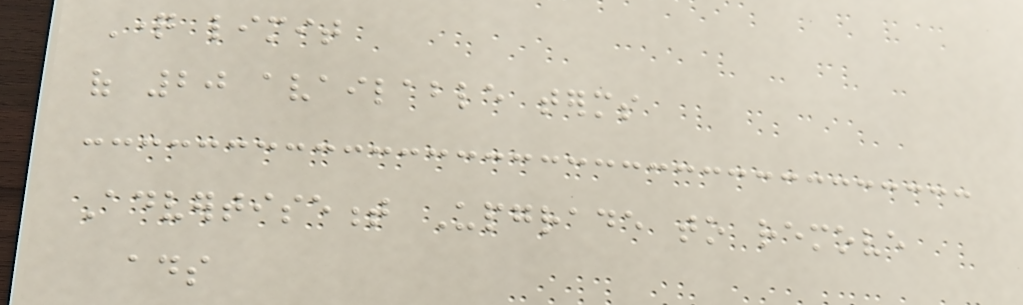Question limit
of 20 available terms
Advertisement Upgrade to remove
ads
